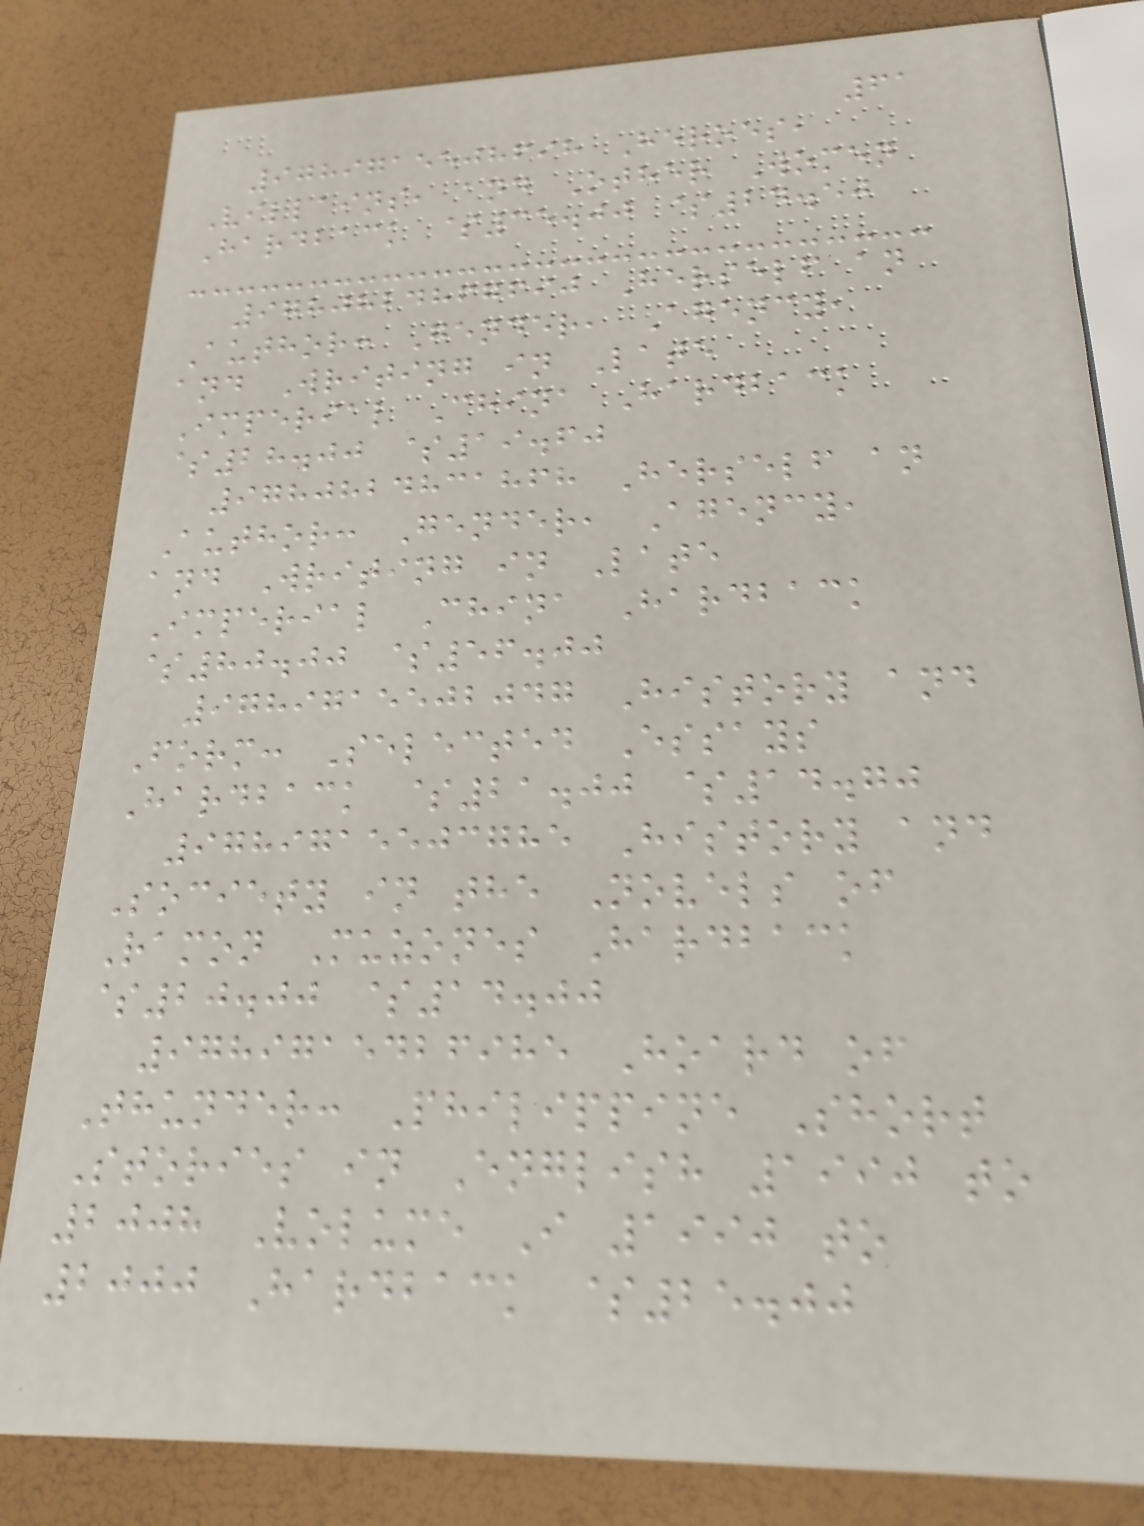61
9789715508698 Heroes,
Villains, and Other Women
Hardback $35.00 $24.50
9780824867690 Herself an
Author: Gender, Agency,
and Writing in Late
Imperial China Hardback
$28.00 $19.60
9780824831868 Herself an
Author: Gender, Agency,
and Writing in Late
Imperial China Hardback
$80.00 $56.00
9789715502047 History and
Form: Selected Essays
Hardback $21.00 $14.70
9789715503785 History and
Society in the Novels of
Ramon Muzones Hardback
$20.00 $14.00
9789715426985 Hoard of
Thunder: Philippine Short
Stories in English 1990 to
2008 Volume I 1990 to
2000 Hardback $25.00
